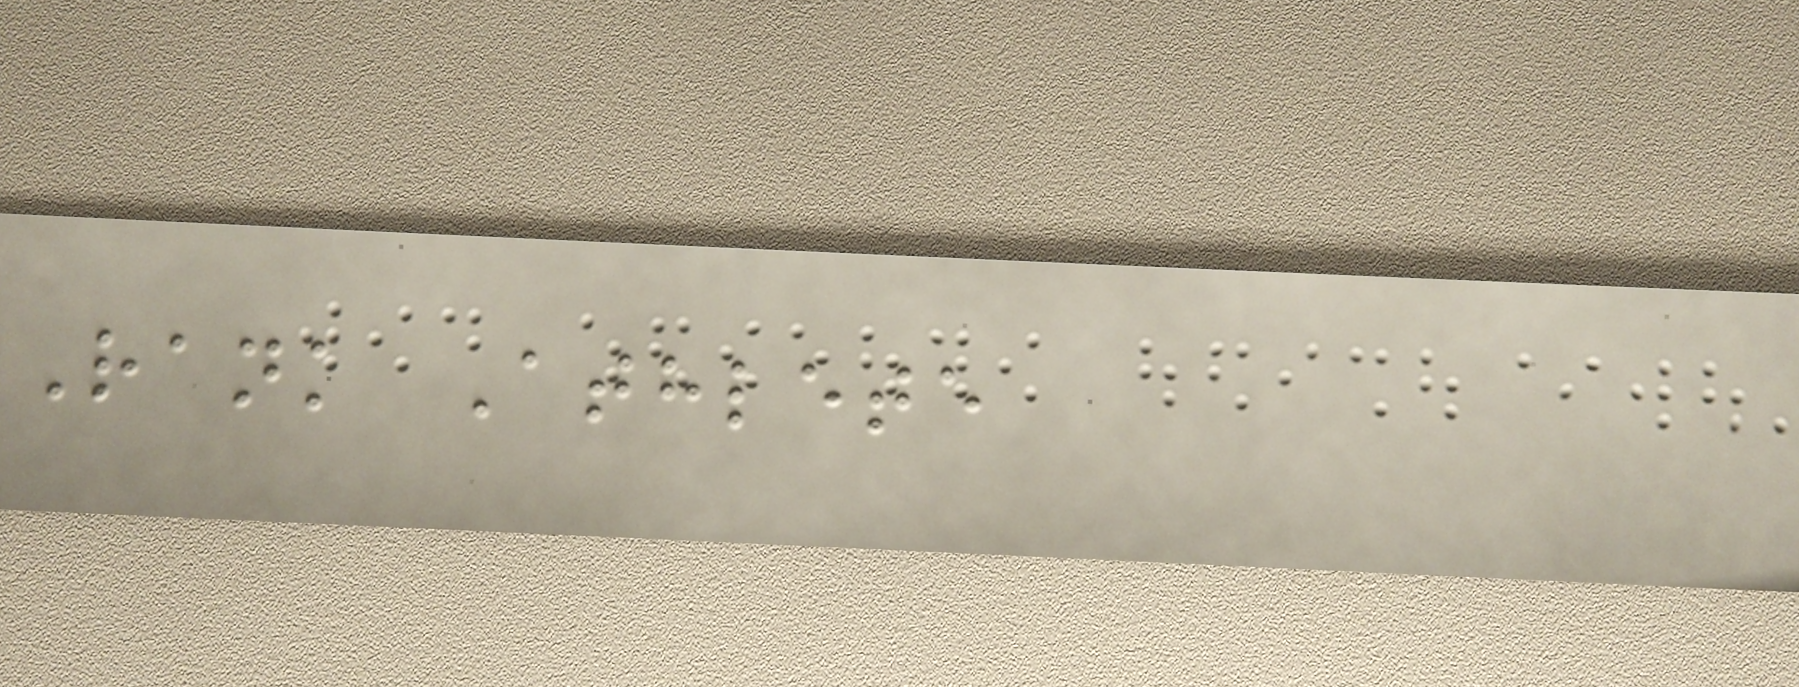Rank Athlete
